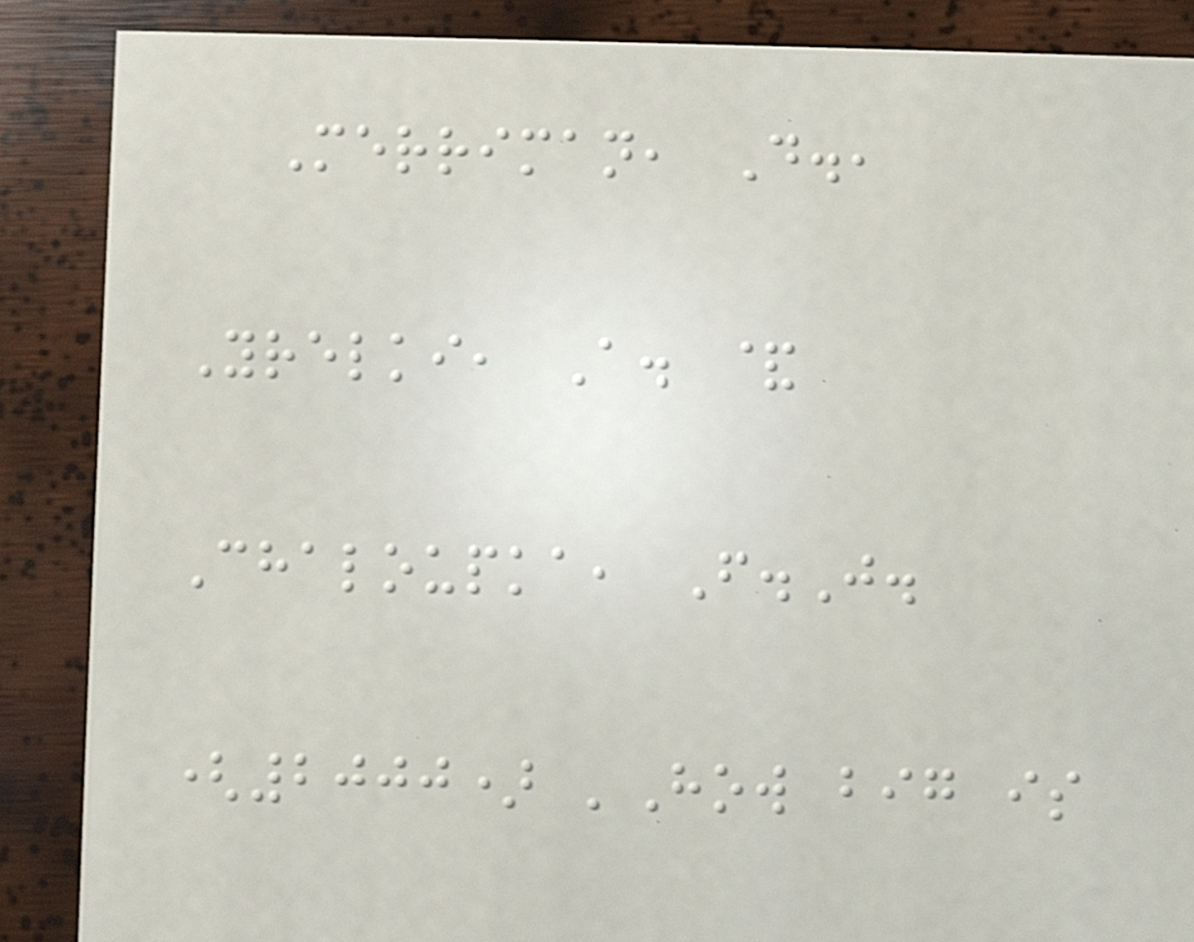Merriman, D.,
Yrelki, A. &
Chaloupka, F.J.
(2000) 'How big is
